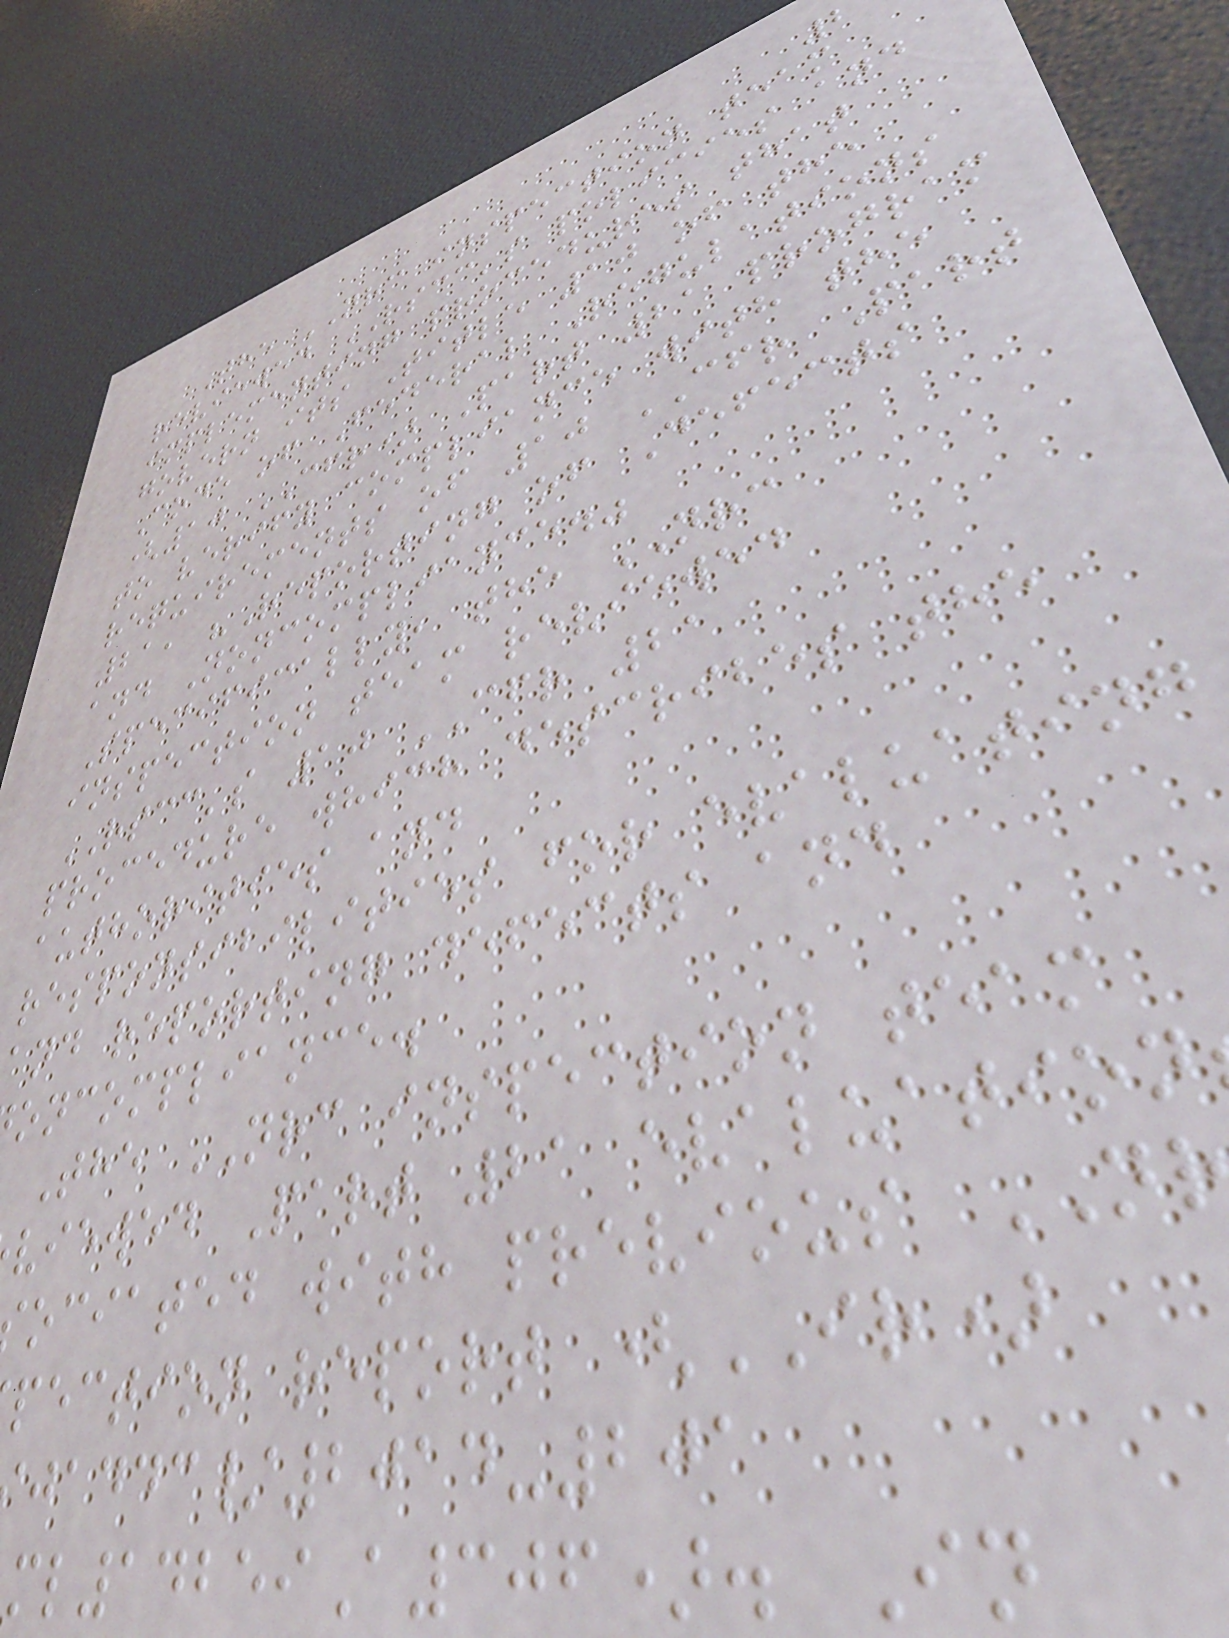The NRC inspection team
reviewed RSCC's policies and
implementing procedures that
govern its Title 10 of the
Code of Federal Regulations
(10 CFR) Part 21 program
to verify compliance with the
requirements of 10 CFR Part
21, "Reporting of Defects
and Noncompliance."
Specifically, the NRC
inspection team reviewed
RSCC's 10 CFR 21
procedure which describes the
authorities and
responsibilities for evaluating
and reporting defects and
oncompliance.
The NRC inspection team
viewed Part 21 evaluation
ociated with previous
pection report (IR)
/2014-201
14259A306). In
